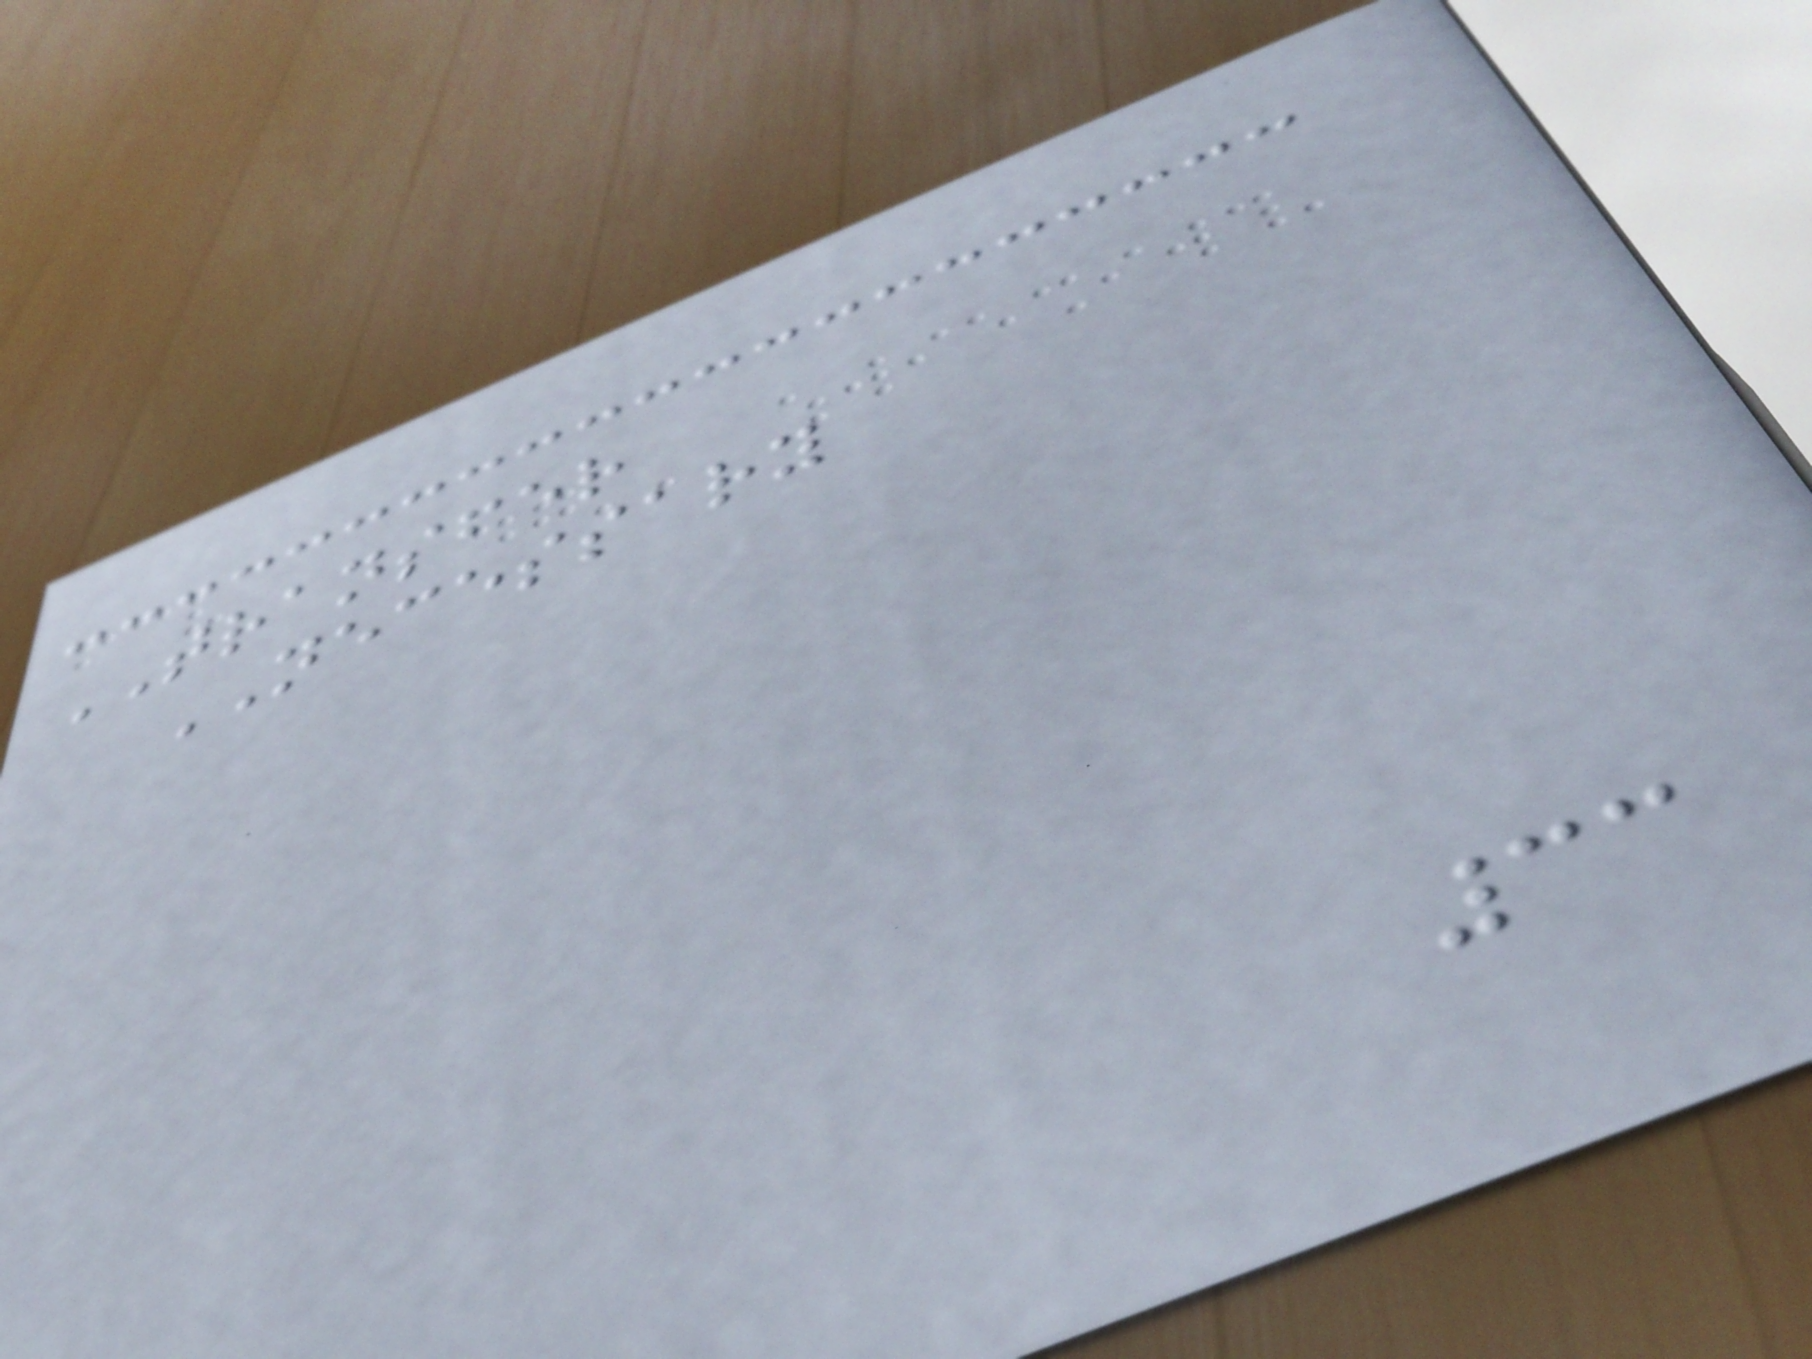TRANSFER
NECESSARY
33
